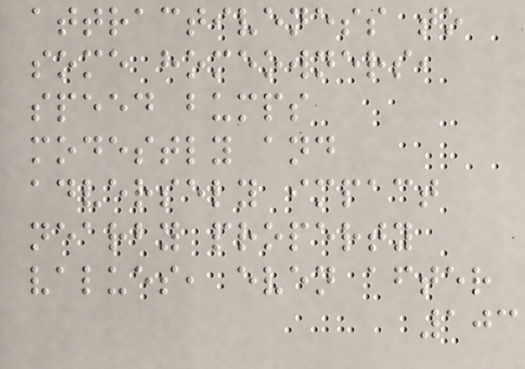attractiveness to
some homeowners,
speed bumps
modestly and
adversely impact
nearby property
values, even after
103
